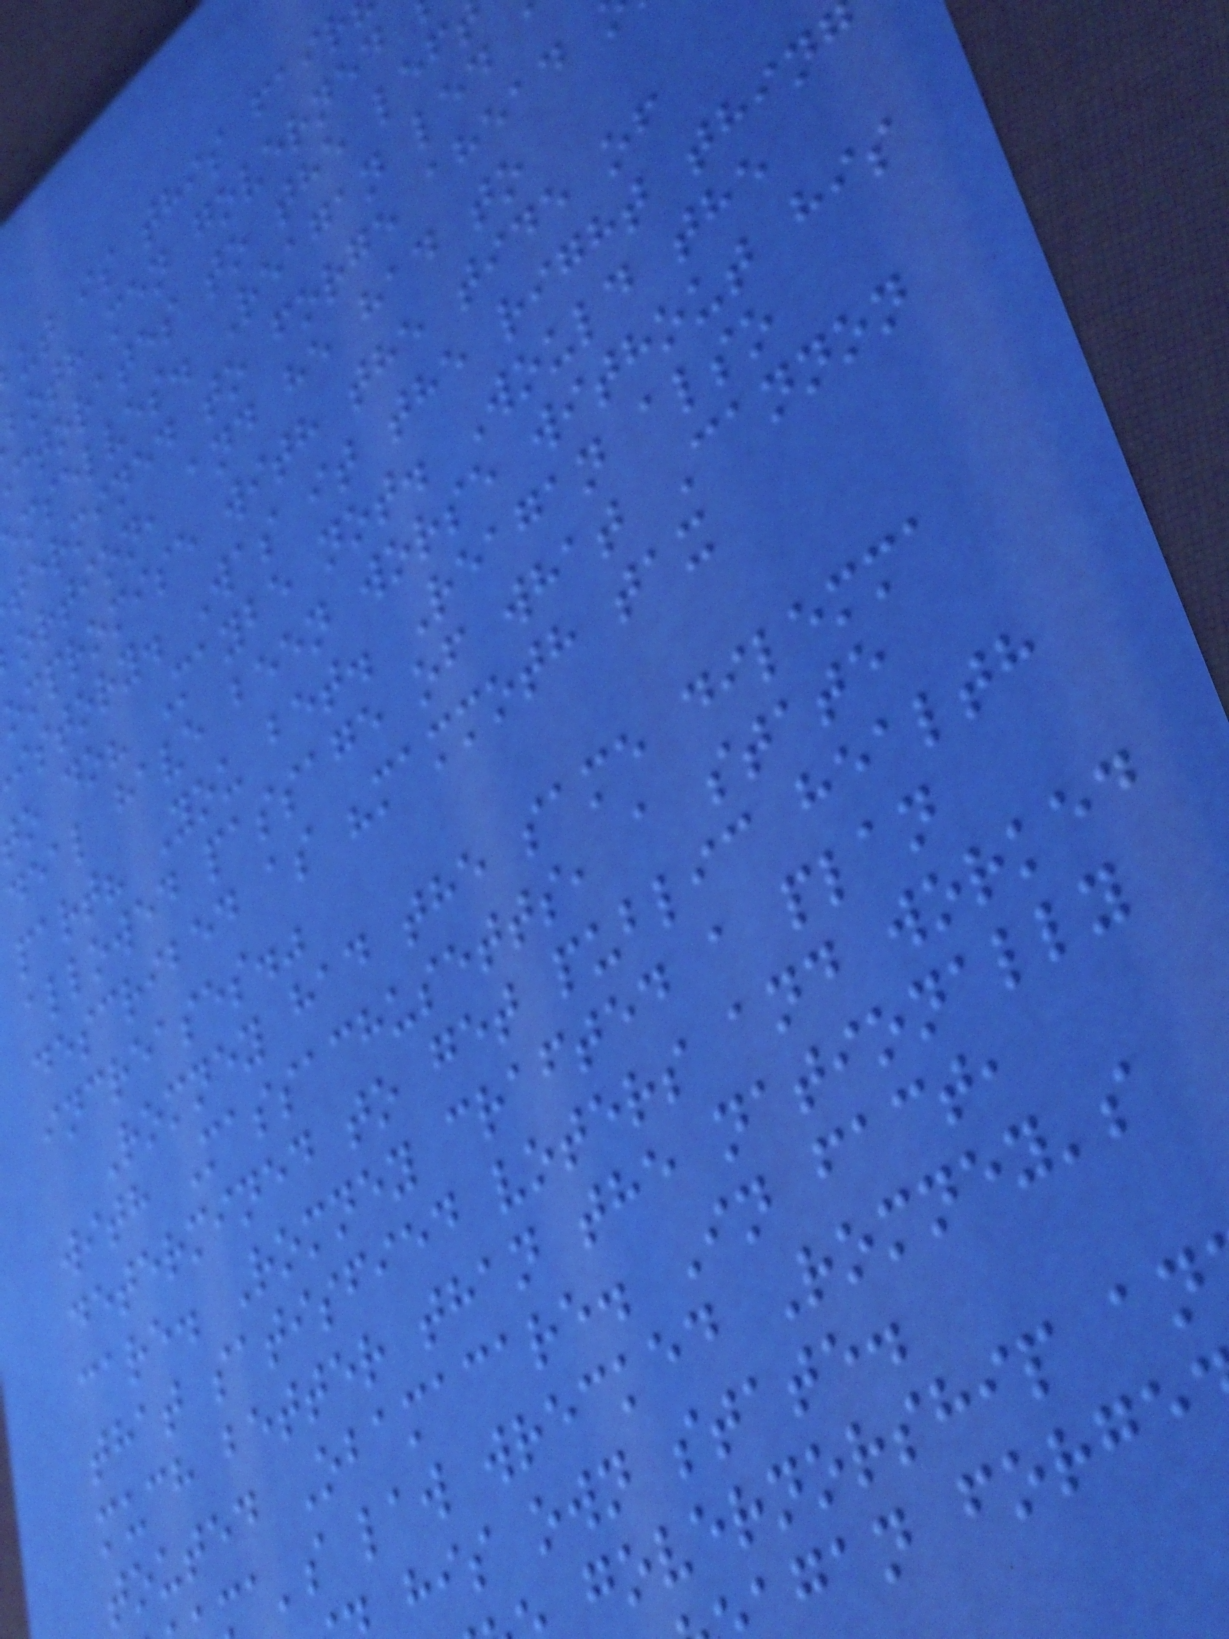ut is this fair
both men governed
ctorates to the lef
mselves. Reagan led
termined to forge ahead
ortion, and he had to
ompromise with the tide of
istory. Was it the right thin
o do? Maybe not. Would the
deal have been worse without his
part? You bet. Reagan also
allowed passage of what Cannon
described as "mammoth tax
increases."
Romney had the same dilemma
with Massachusetts, a state
determined to get public health
care. Romney crafted a plan
that satisfied voters and worked
much better than the nationally
touted Obamacare. In fact,
a's law wrecked Romney's
his own state.
governorship an
gan forge
